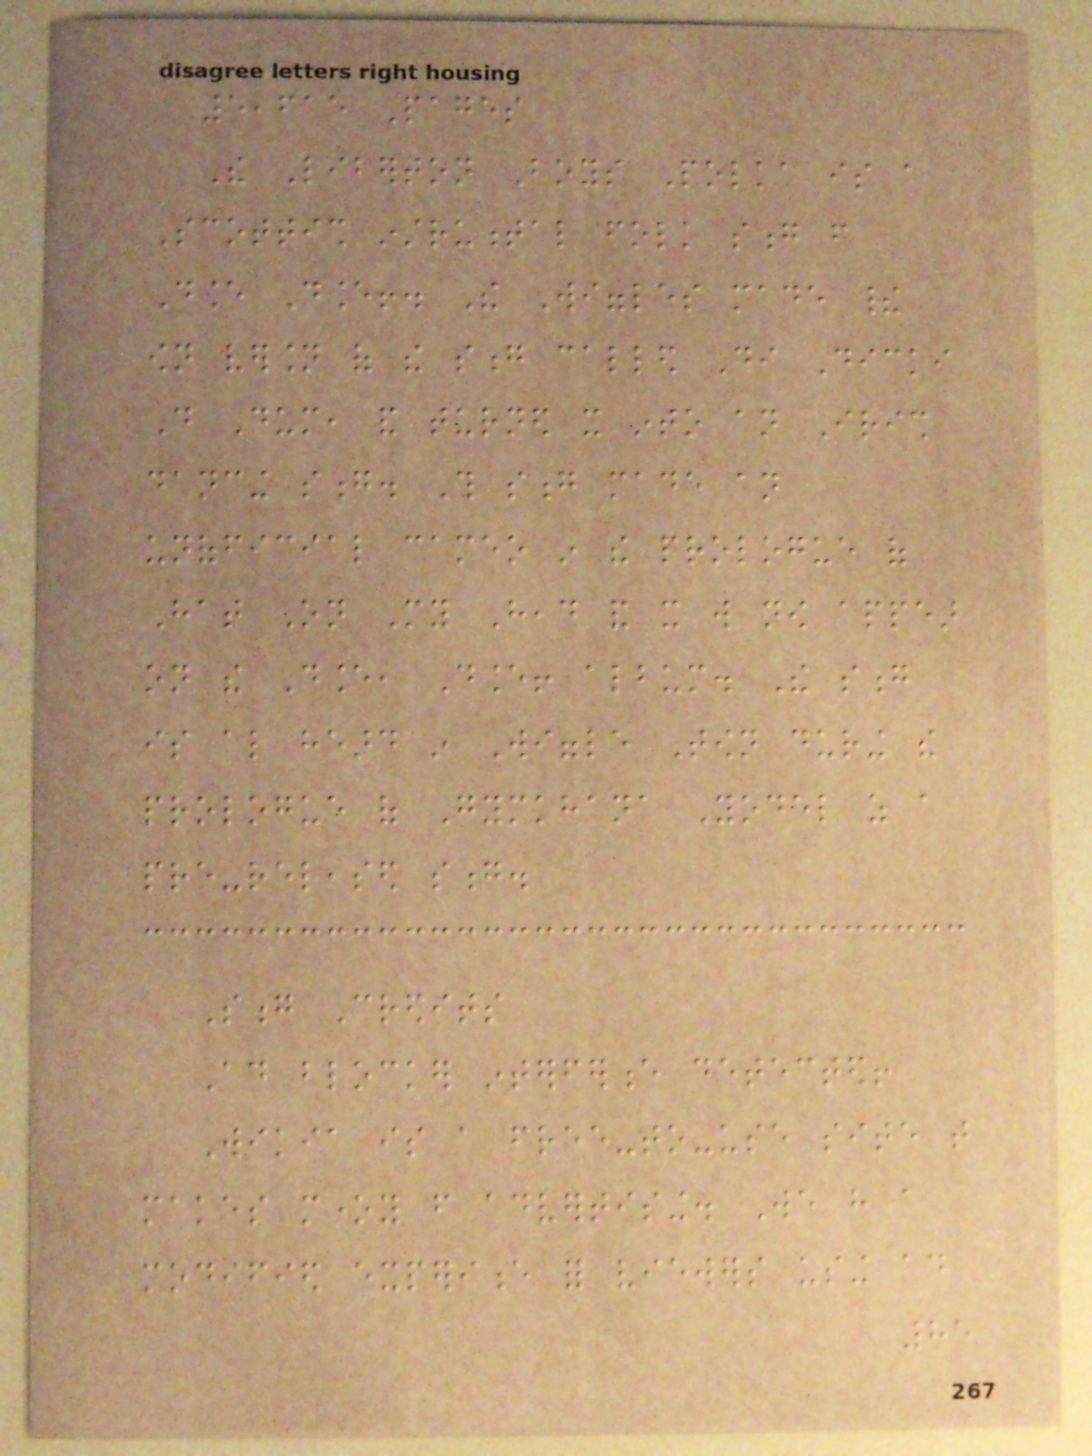5,615 Pages
The Liberton Boys Polka is a
Scottish instrumental folk song from
Dance Dance!. The Wiggles made their
own version of the song called Di Dicki
Do Dum, and turned it into an Irish
dancing song. This song made an
unofficial cameo in the prologue of
Hat On My Head and it will now appear
on the Dance, Dance! album. The song
is also heard in Wiggle Town during the
prologue of Gymkhana Yodel as a
pre-released song.
Song Credits
Ad blocker interference detected!
Wikia is a free-to-use site that
makes money from advertising. We have a
modified experience for viewers using ad
85
